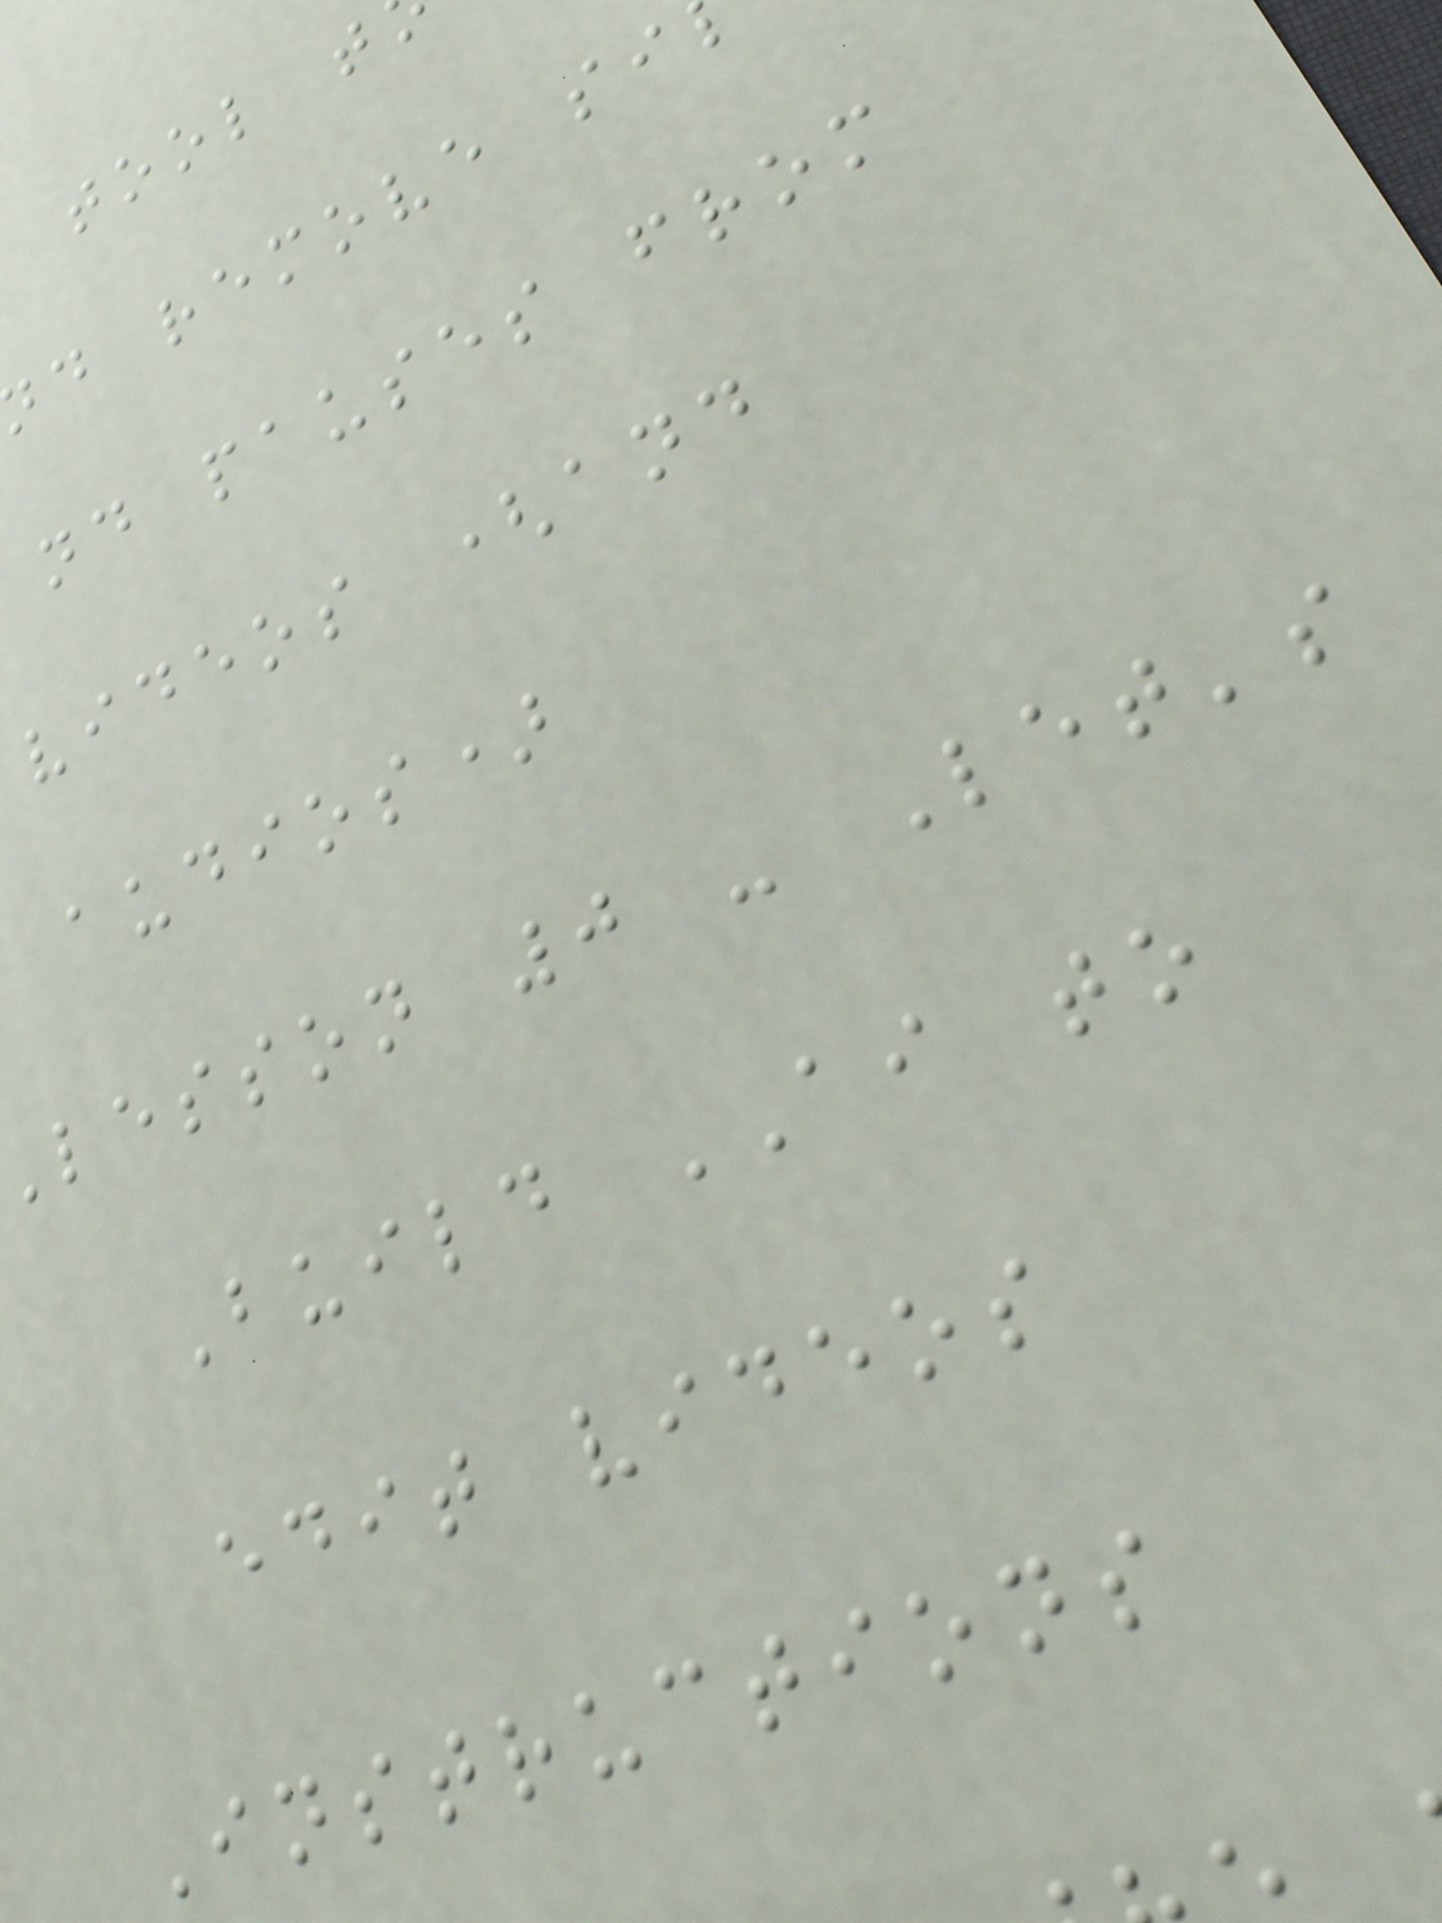tool t
d remove si
nd pauses from
videos (and
audios)
lesson 0 - Let's
Build AI to
edit videos
Instructions
